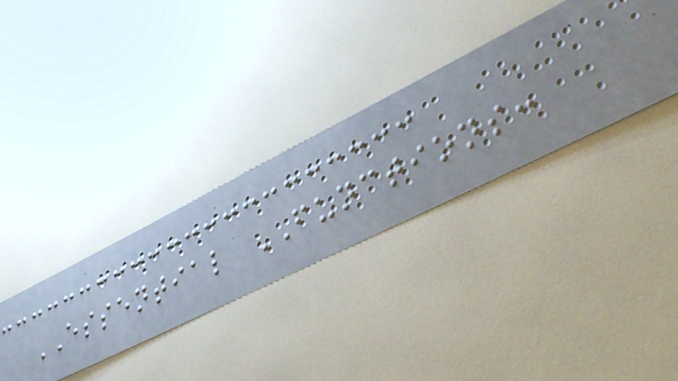ESSENTIAL FUNCTIONS:
